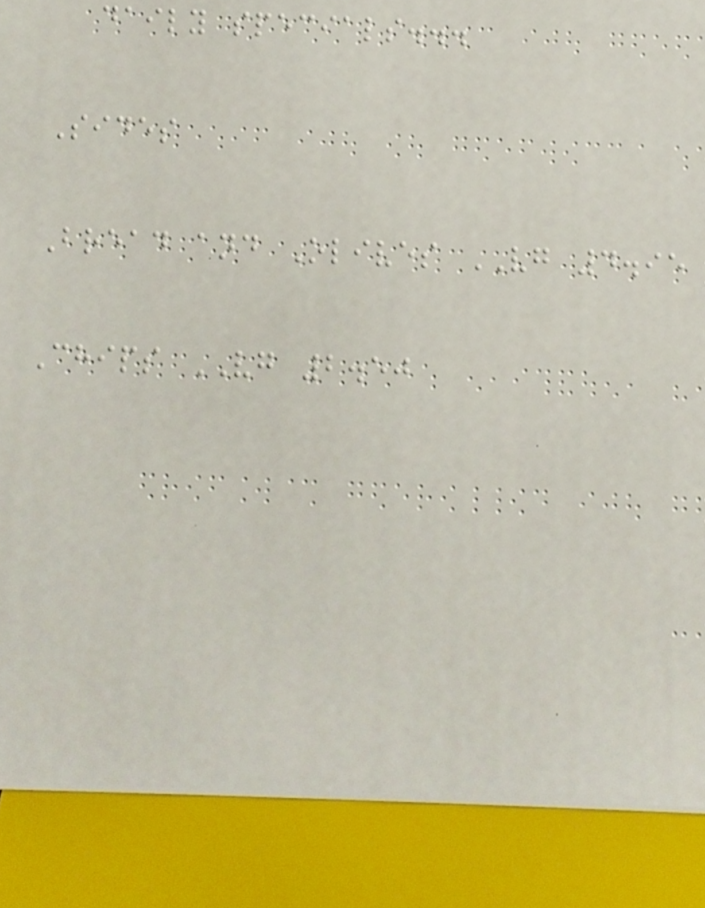daily specials...
Sides
Bread and Olives VG 4.95
Chips VG 2.50
